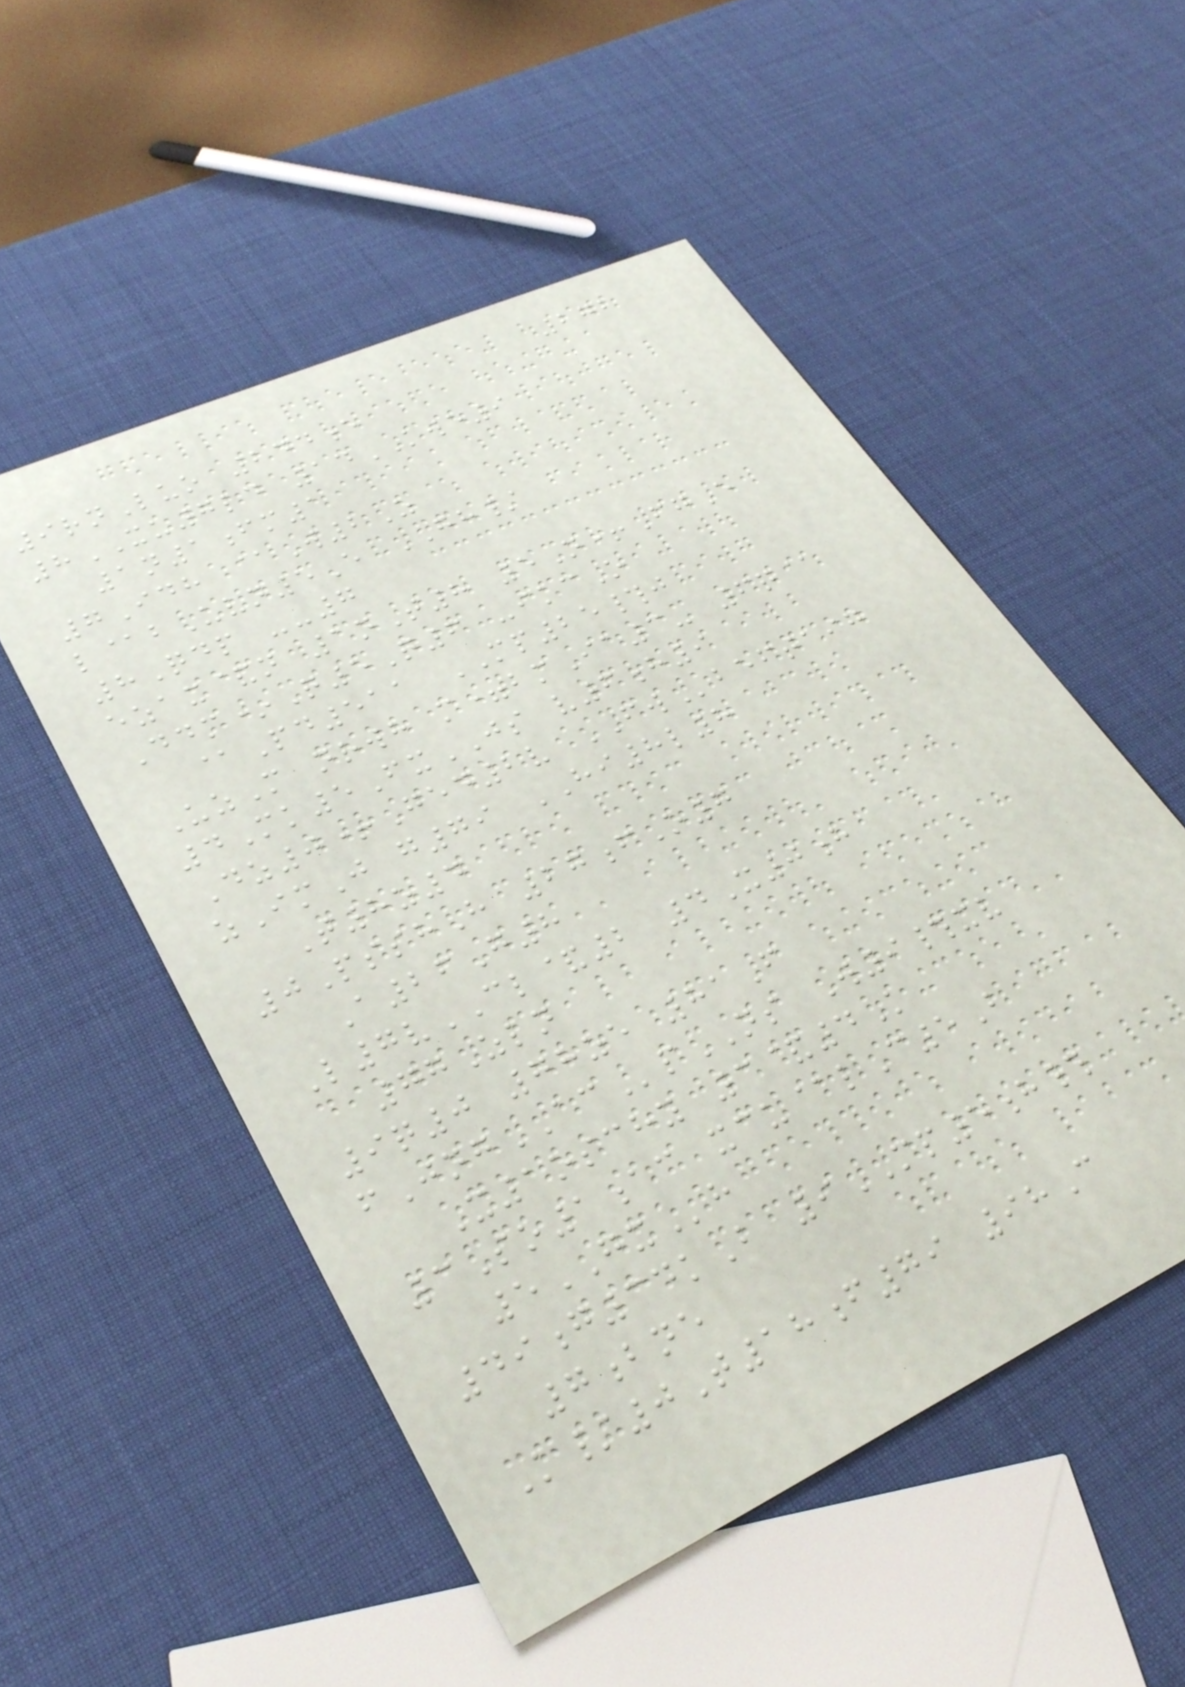272
9rnLuo 244e
8XU7ld 14KWE9
1n1fm1
7Idh @W2Z
l@bUvn5E GH/
8Qdp --7
ezax&n 1nT8 5N+FgE
Ddm*Q5Q6 -ikcO
@Pd511 MP25#j
UzM nrwh m=bmIa3- 6q@
4Mk5FxJS v6h9
Dz0+Ged2v FWbeftaig
zImJ g79 HI8l8
T8z4
0PsshH 27fO7
A26G8
L7vCL&2 4X0h
77Zln
9q0 78ze 81F
fJngACpNS W9#xv
X1oschy 3&4K
3So1ac xcu@lC5B
5GXh
49g34kB 9MP5h#
7bne
K/0T18f79 98C
